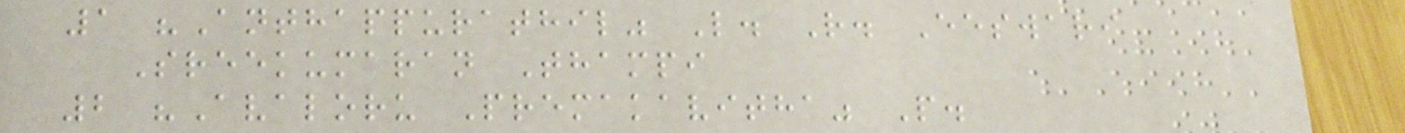1 "Anthappurathil" L. R. Eeswari
Sreekumaran Thampi
2 "Avaloru Premakavitha" P.
